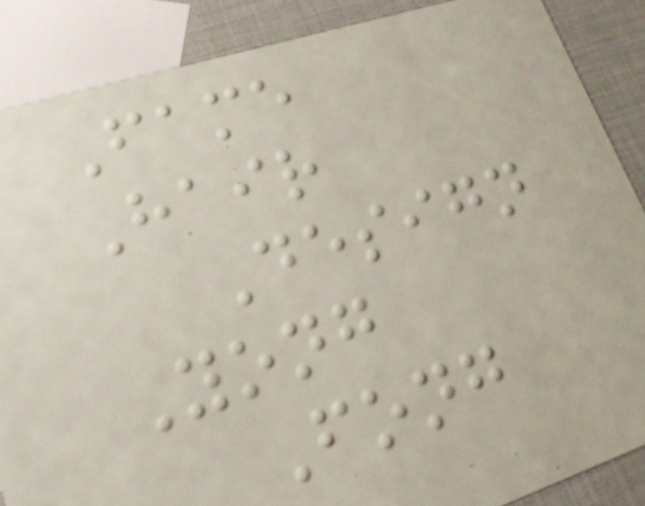Fame
Hair
Design
Yong
Fong
